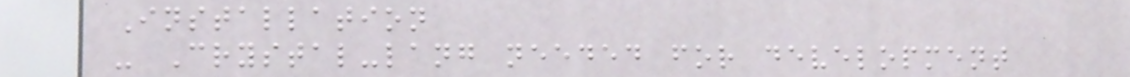Installation
- Crystal-lang needed for development
